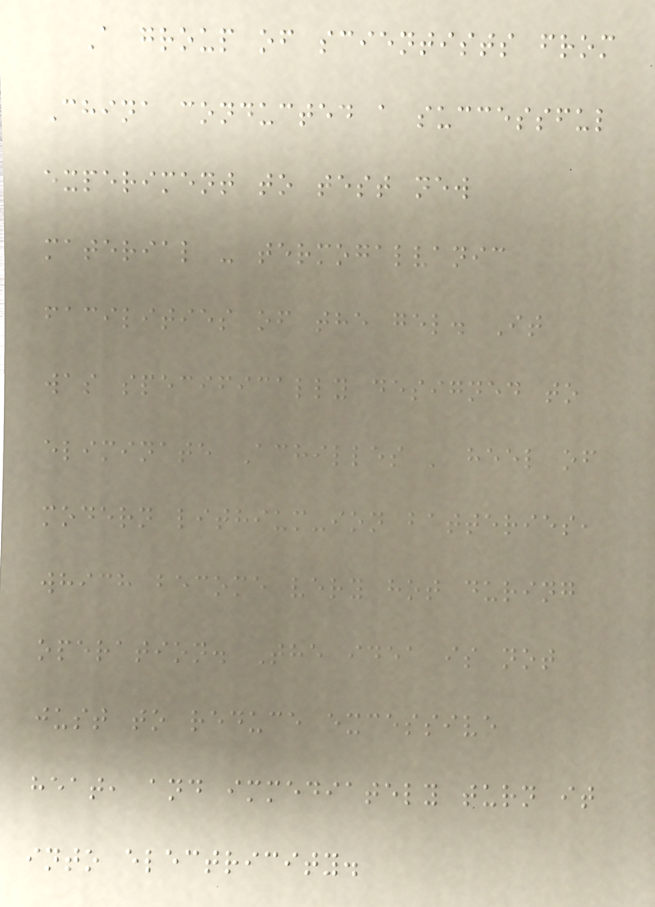A group of scientists from
China conducted a successful
experiment to test new
material - termogalvanic
facilities of the gel. It
was specifically designed to
eliminate Achilles ' heel of
modern lithium-ion batteries,
which become very hot during
operation. The idea is not
just to reduce excessive
heat, and immediately turn it
into electricity.
